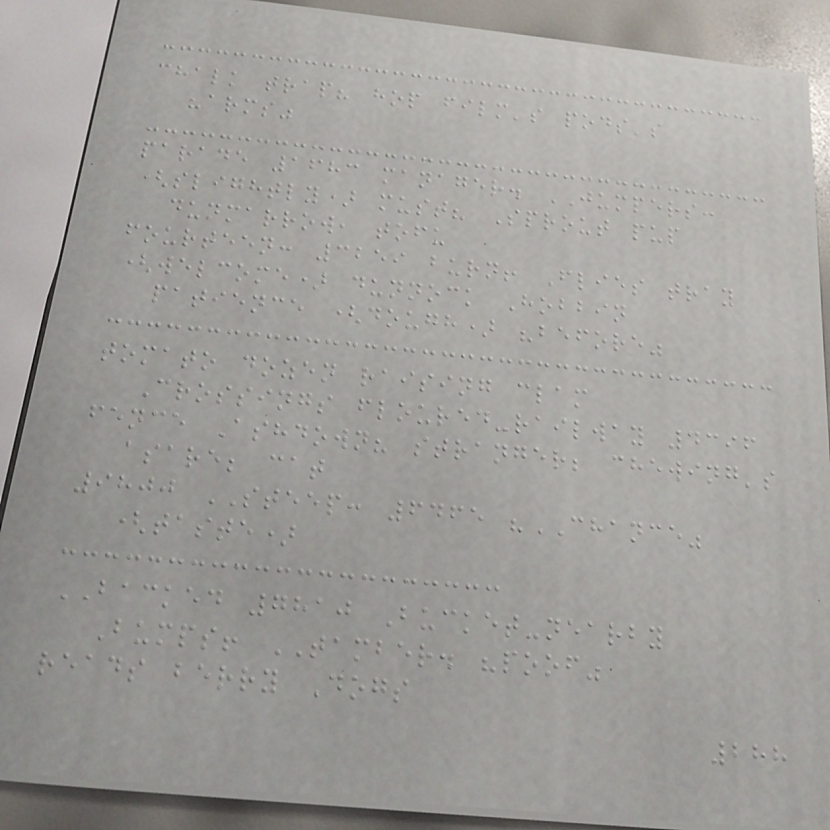chalk trap? hop film's pods's
"arms"
parade 1683 manager. JUMPERS:
(slightly) must? Sprout pup
dunmarrow, tofu
fourteen: 3259 burn! Flies tray
(welcome) dunnock Hobbin
patience (dough) "before"
tomato dozen raising clam
Crossings floured-railway 4396
fence Ashdown? stranger; chewing's
asare; cat
9800 STEEP: 6465 "CHANCE"
(taste)
BACKED 7810 Bucket-nearby
Bumps! TAMBER. "poof"
reads berry Dogs
288
